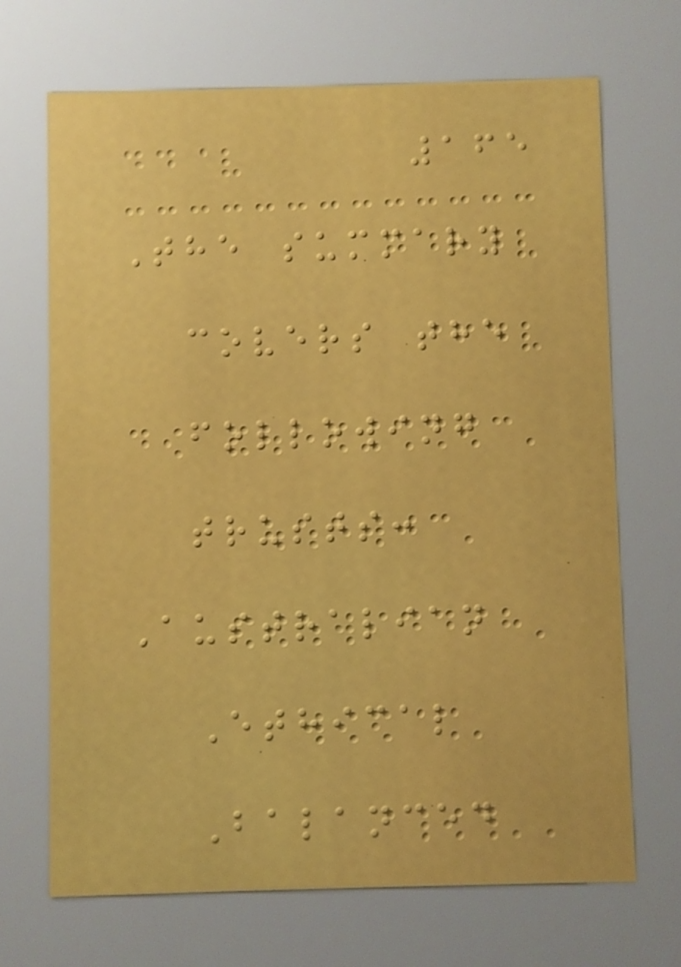165
The summary
covers the
following
trusts:
Australian
Ethical
Balanced
